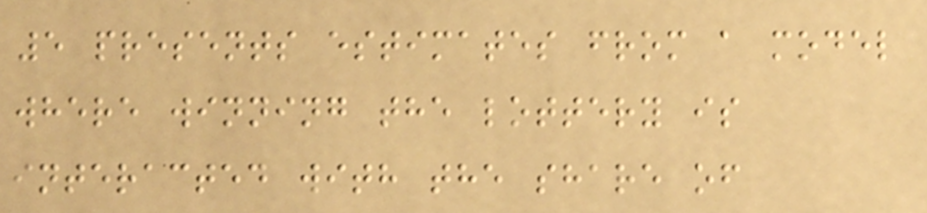5 presents estimates from a model
where winning the lottery is
interacted with the share of
